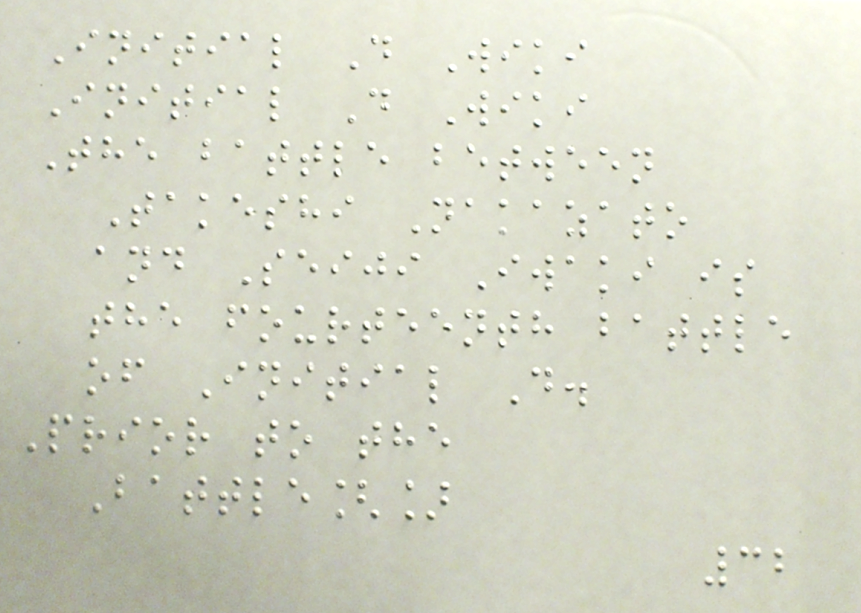Initial D Wiki
Initial D Wiki
The battle between
Takeshi Nakazato
and Seiji Iwaki is
the fourteenth battle
of Initial D.
Prior to the
Battle[]
32
